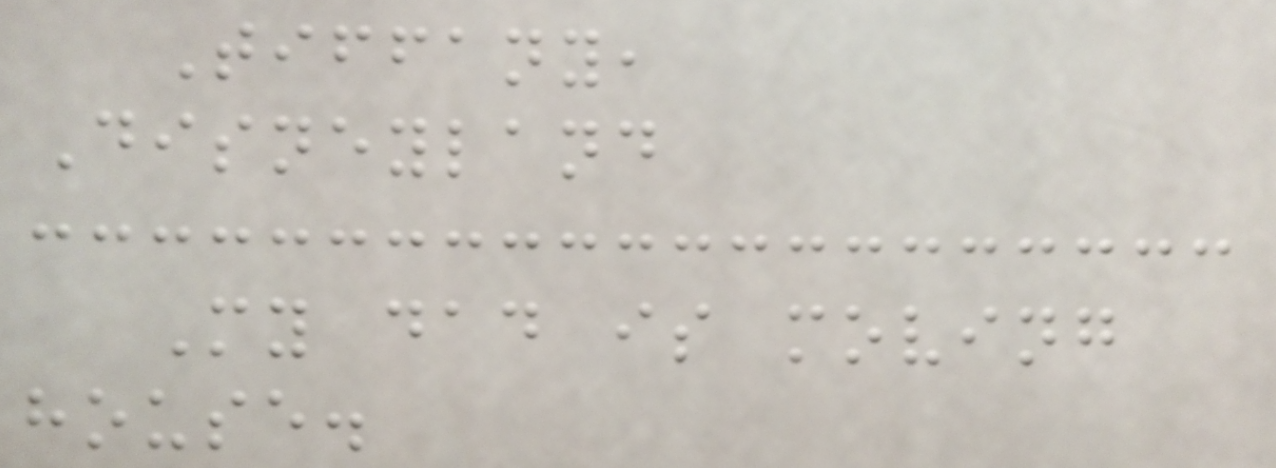Tiffany,
Disneyland
My dad is moving
house.
